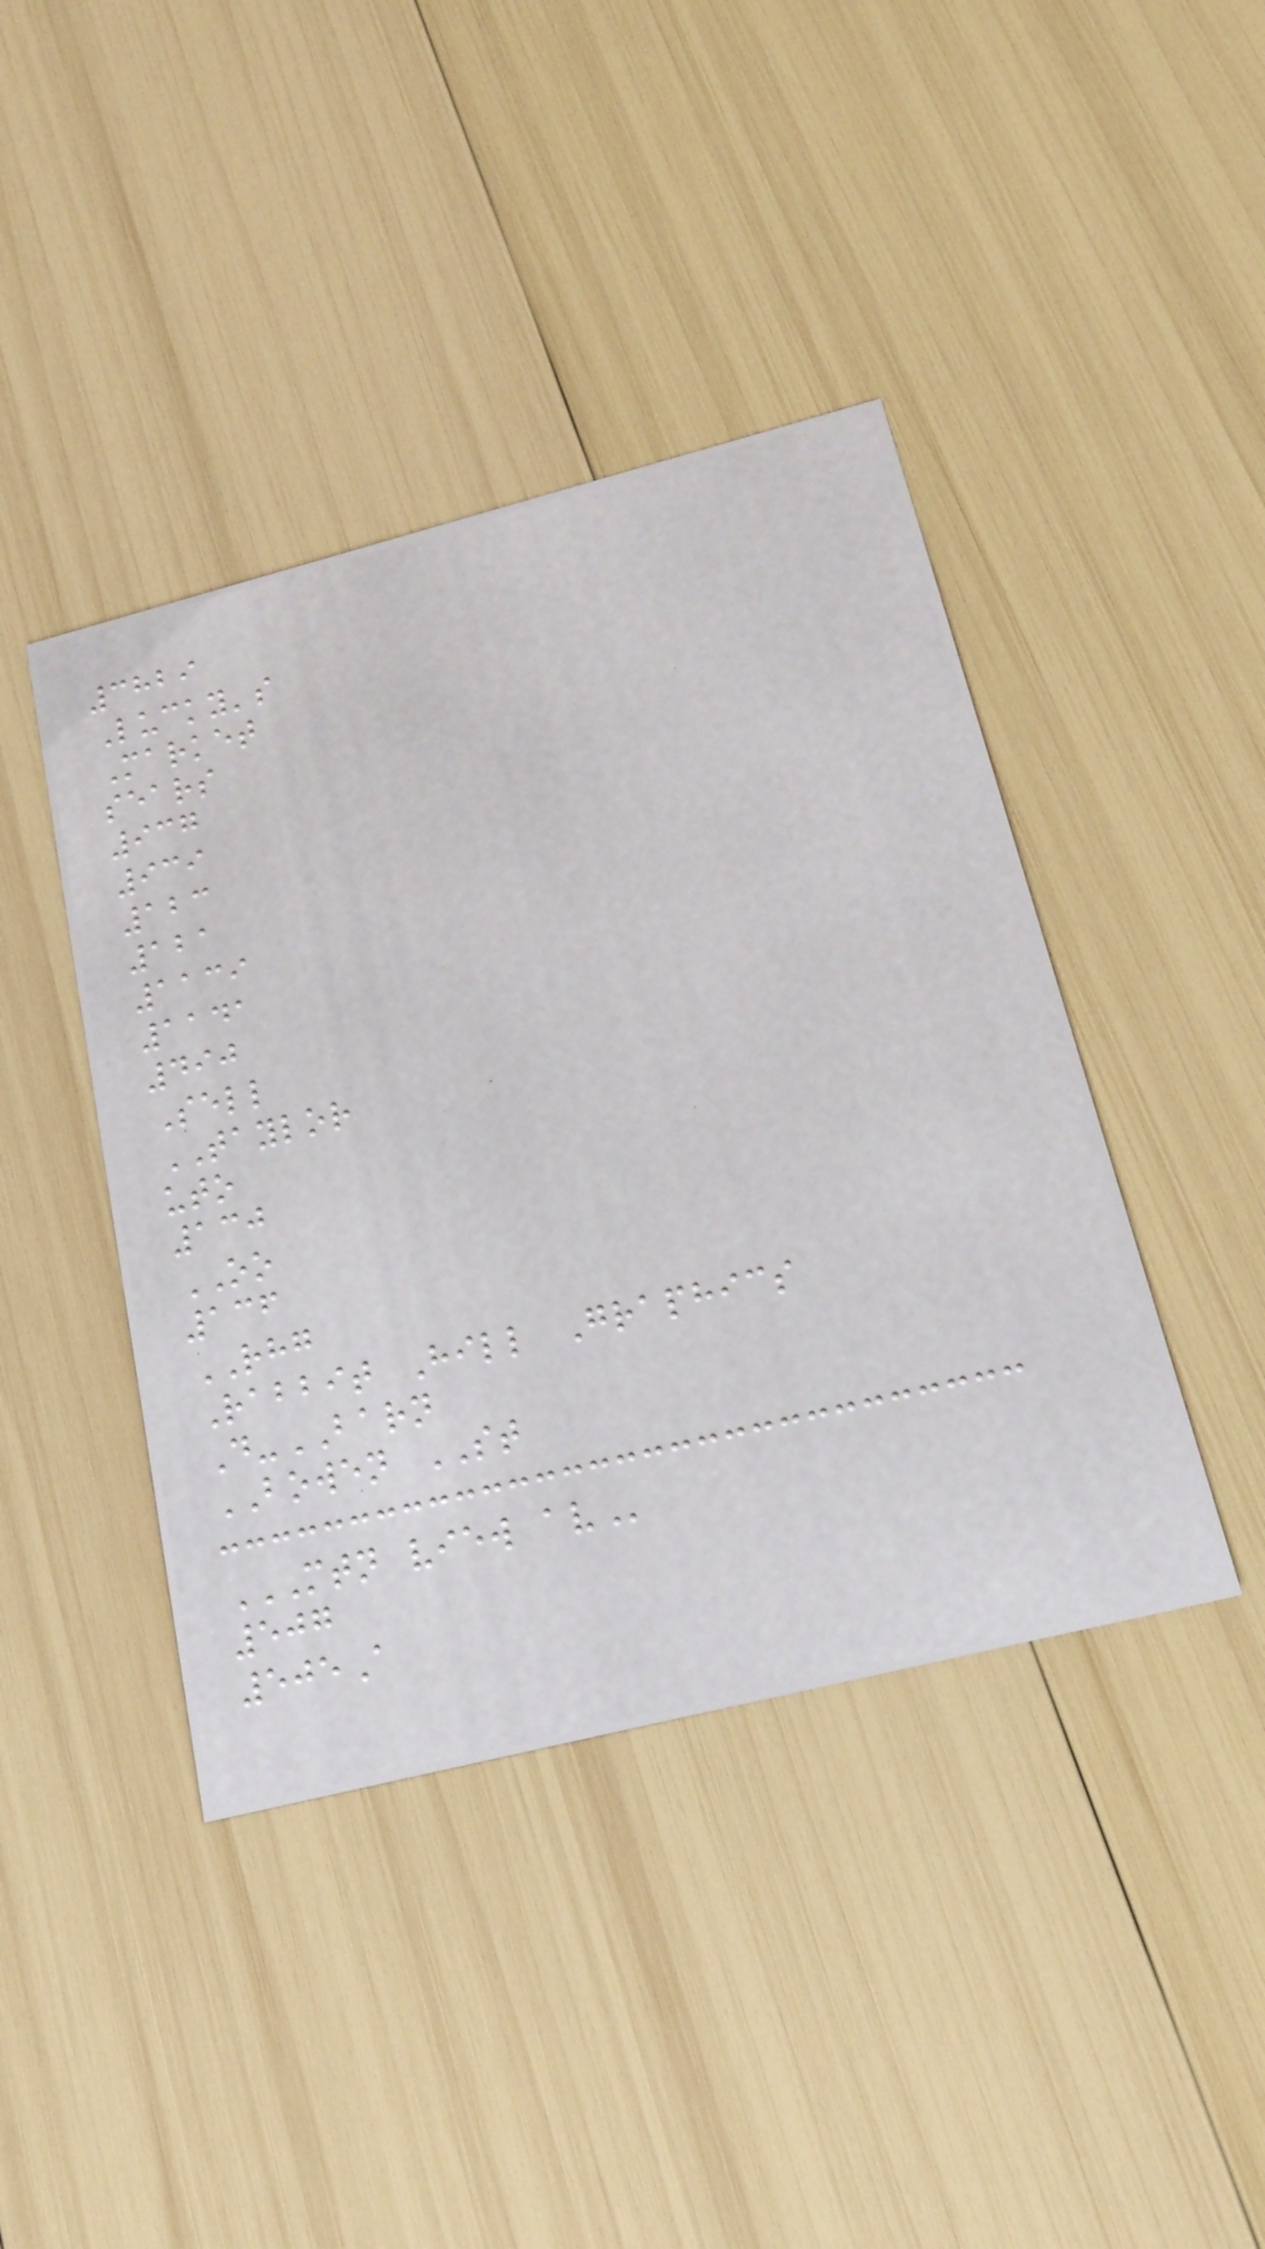3829
Lucky's
Market
sears
937
939
123
121
1139
1141
490
Sell
TAYLOR
uto
130
OO
136
RHG
Rabbit Hill Graphics
D-BARN
BOWEN ST
MTN VIEW AV
507
505A
